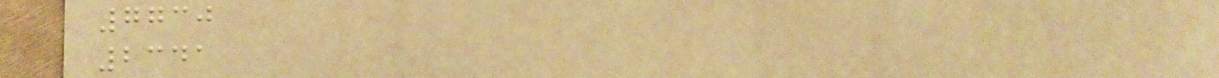7730
2341
